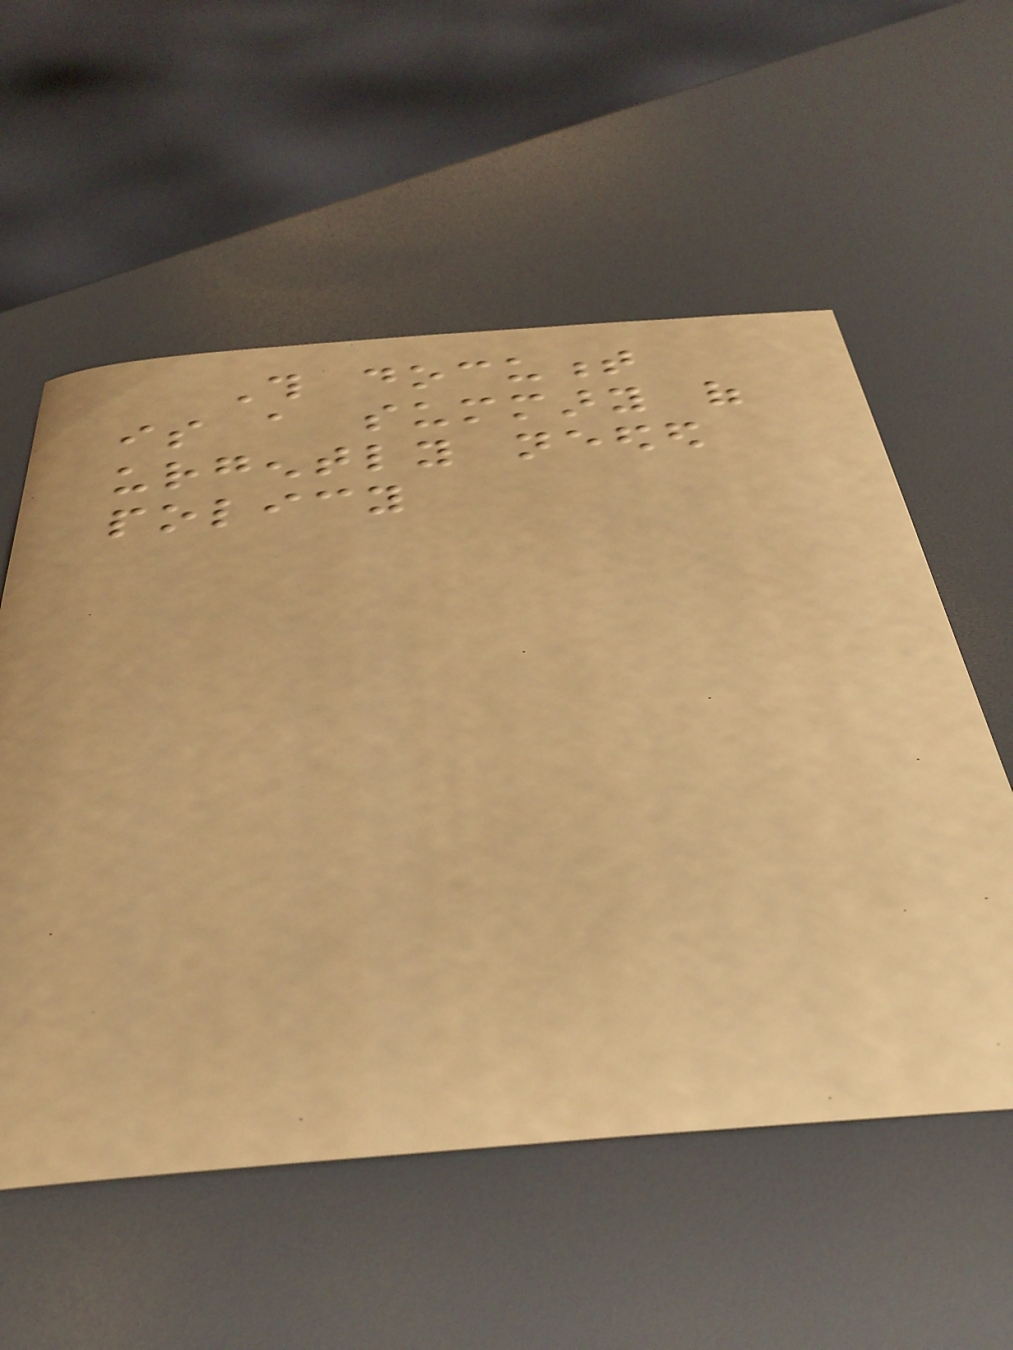This document
is a summary of
urgently needed
policy
